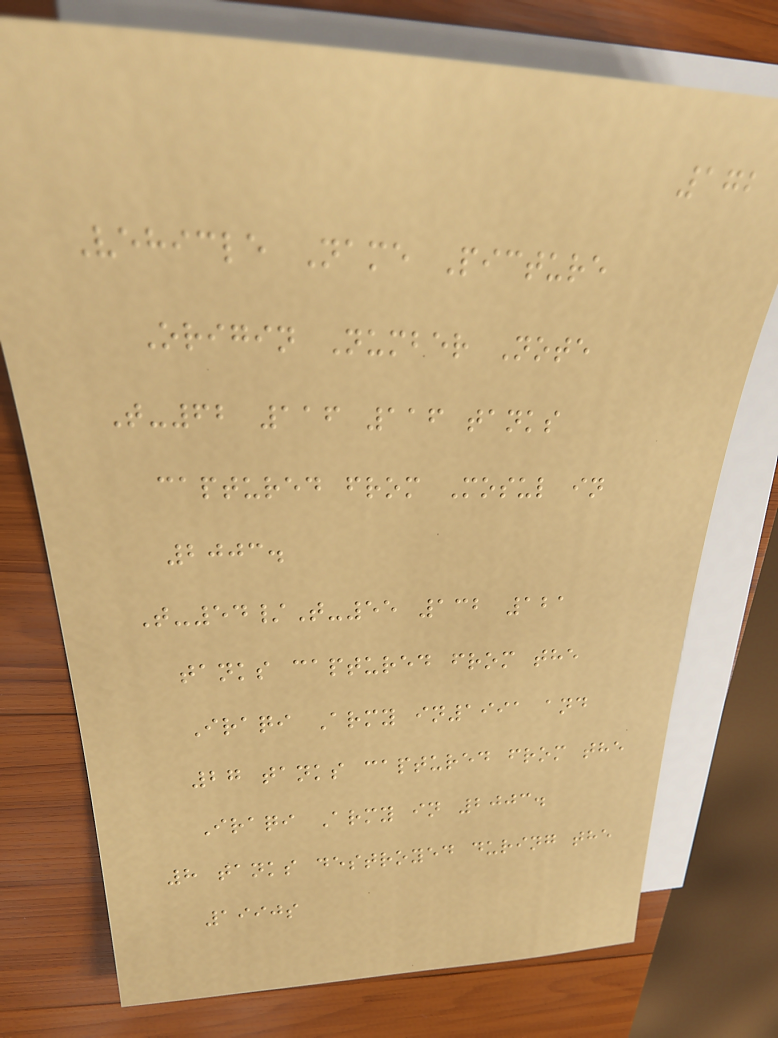172
Vehicle Name Picture
Origin Number Note
T-62 116 116 tanks
captured from Mosul in
2003.
T-54/T-55 132 121
tanks captured from the
Iraqi Army in1991 and
27 tanks captured from the
Iraqi Army in 2003.
8 tanks destroyed during the
1990s
